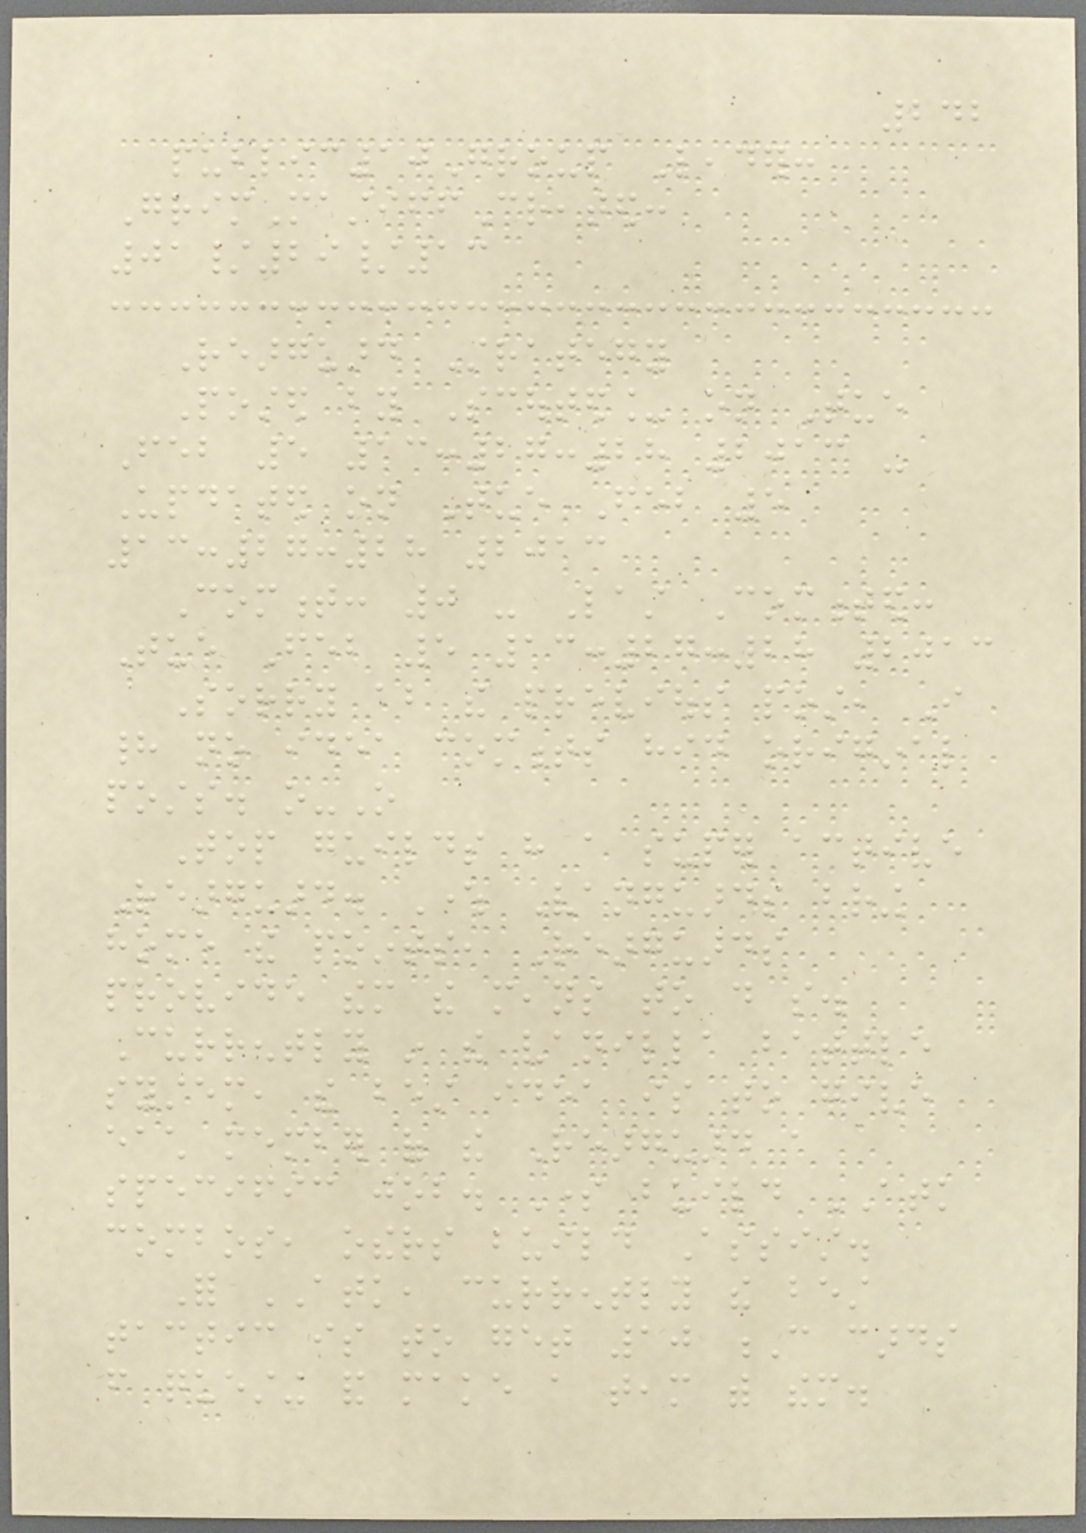242
public10Group Leader:
GrimMastiffCreated:
01/29/13
Rearguard Strategy
Posted by Scouted_ on Tue
Feb 5 13:27:28 2013 -
Updated on Tue Feb 5
13:27:28 2013
Comment: 0 - Last Commented:
Tue Feb 5 13:27:28 2013
Sorry about the previous post, I
had no idea comments hid original
posts. o-O
Top guilds have a super active
Rearguard. Where Vanguards bring
home the points, Rearguards
provide them the means to do so.
Currently in the vanilla battle
system, the best idea is to give
each member of the Rearguard a
specific job. Some build ATK
combos, others build Assist.
For ATK, currently the best
tactic is to get 10 C cards
from questing and make a team with them.
